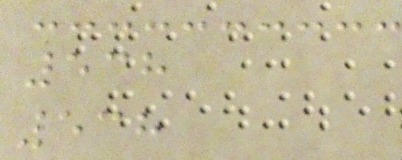538
538
